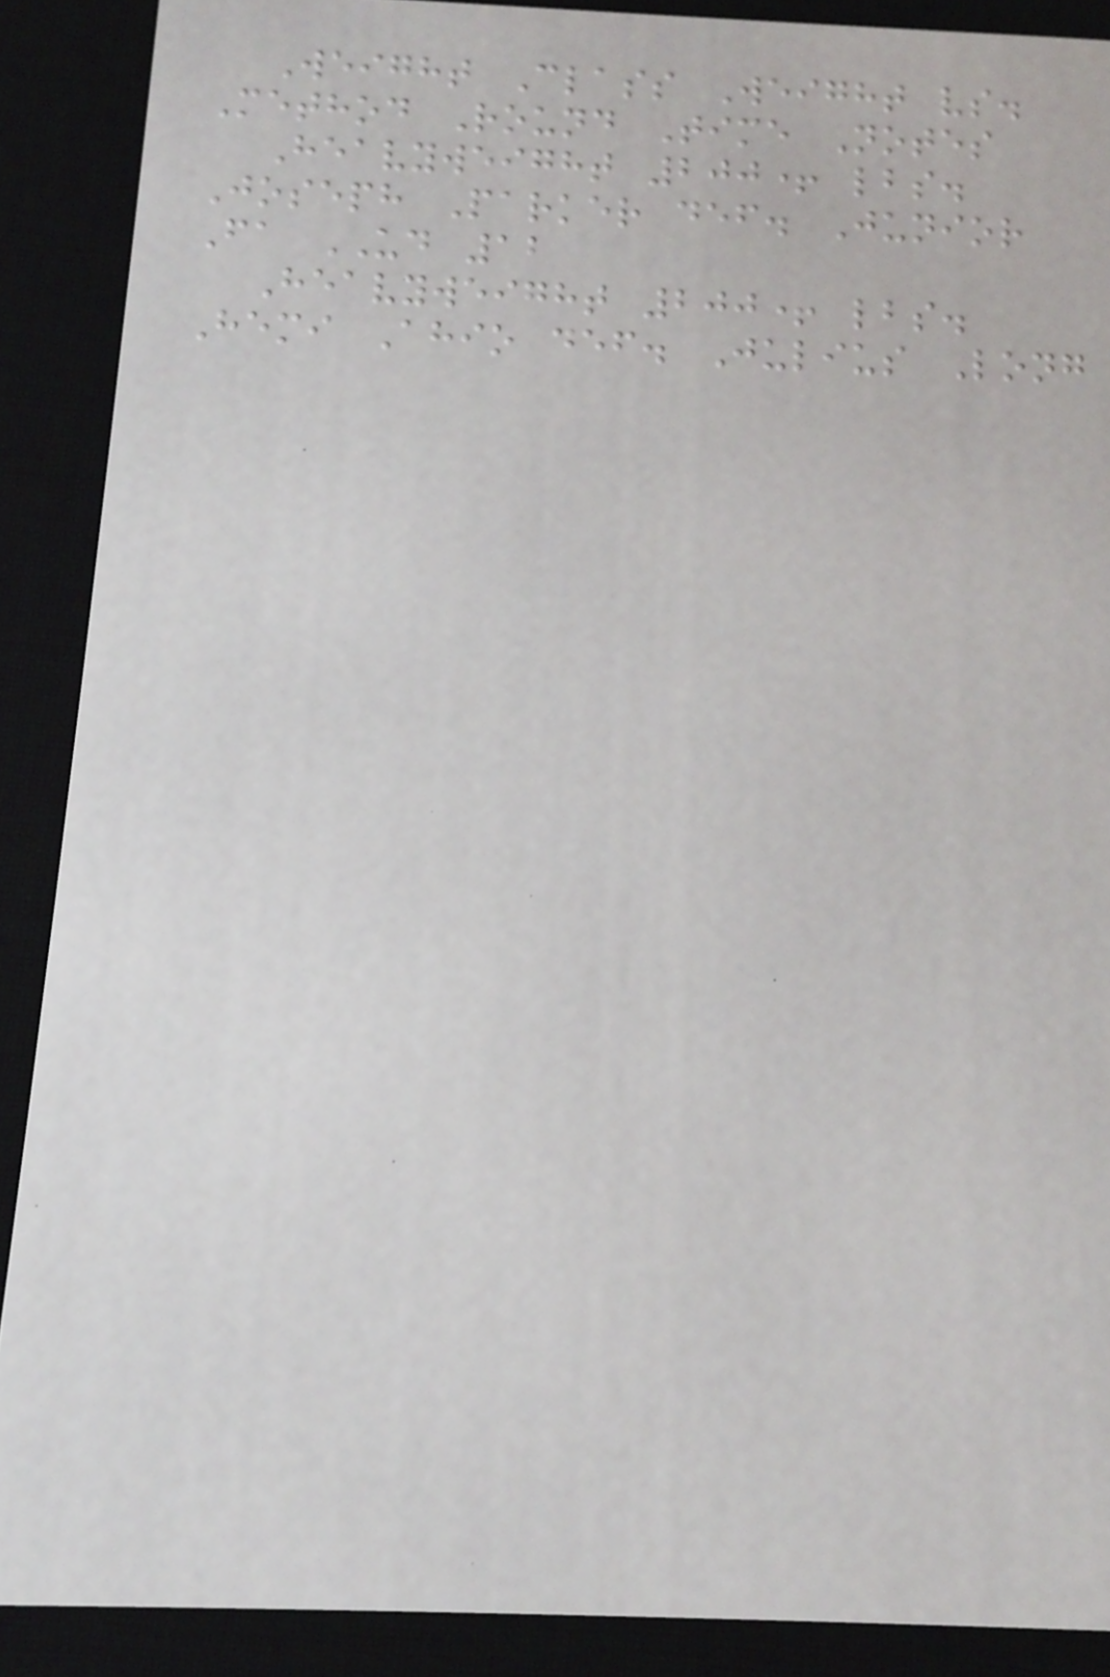Weight Class Weight vs.
Method Round Time Notes
Heavyweight 200+ lbs.
Joseph Parker def. Junior
Fa UD 12
Heavyweight 200+ lbs.
Hemi Ahio def. Julius Long
